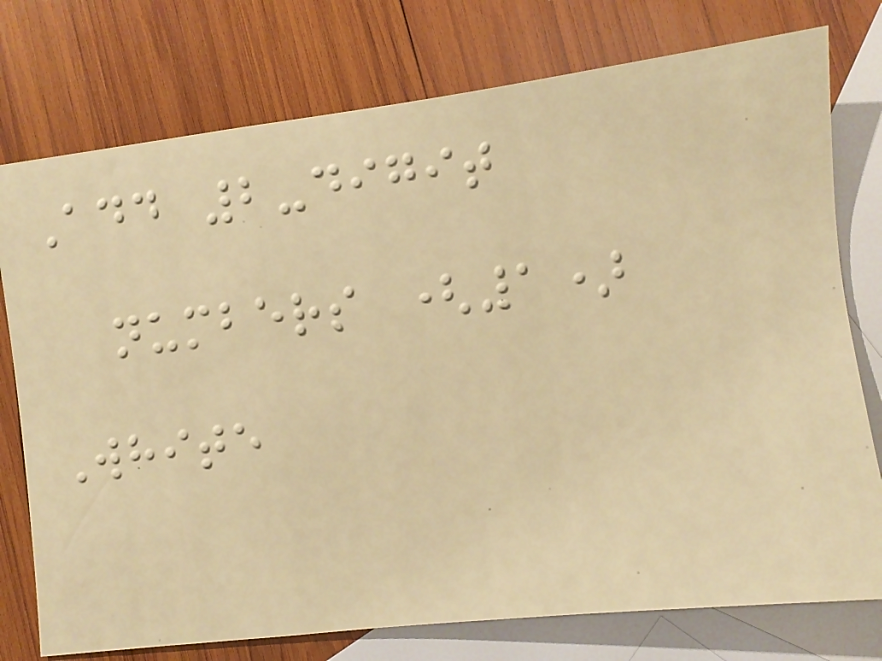Add 2-digit
numbers (1)
White
